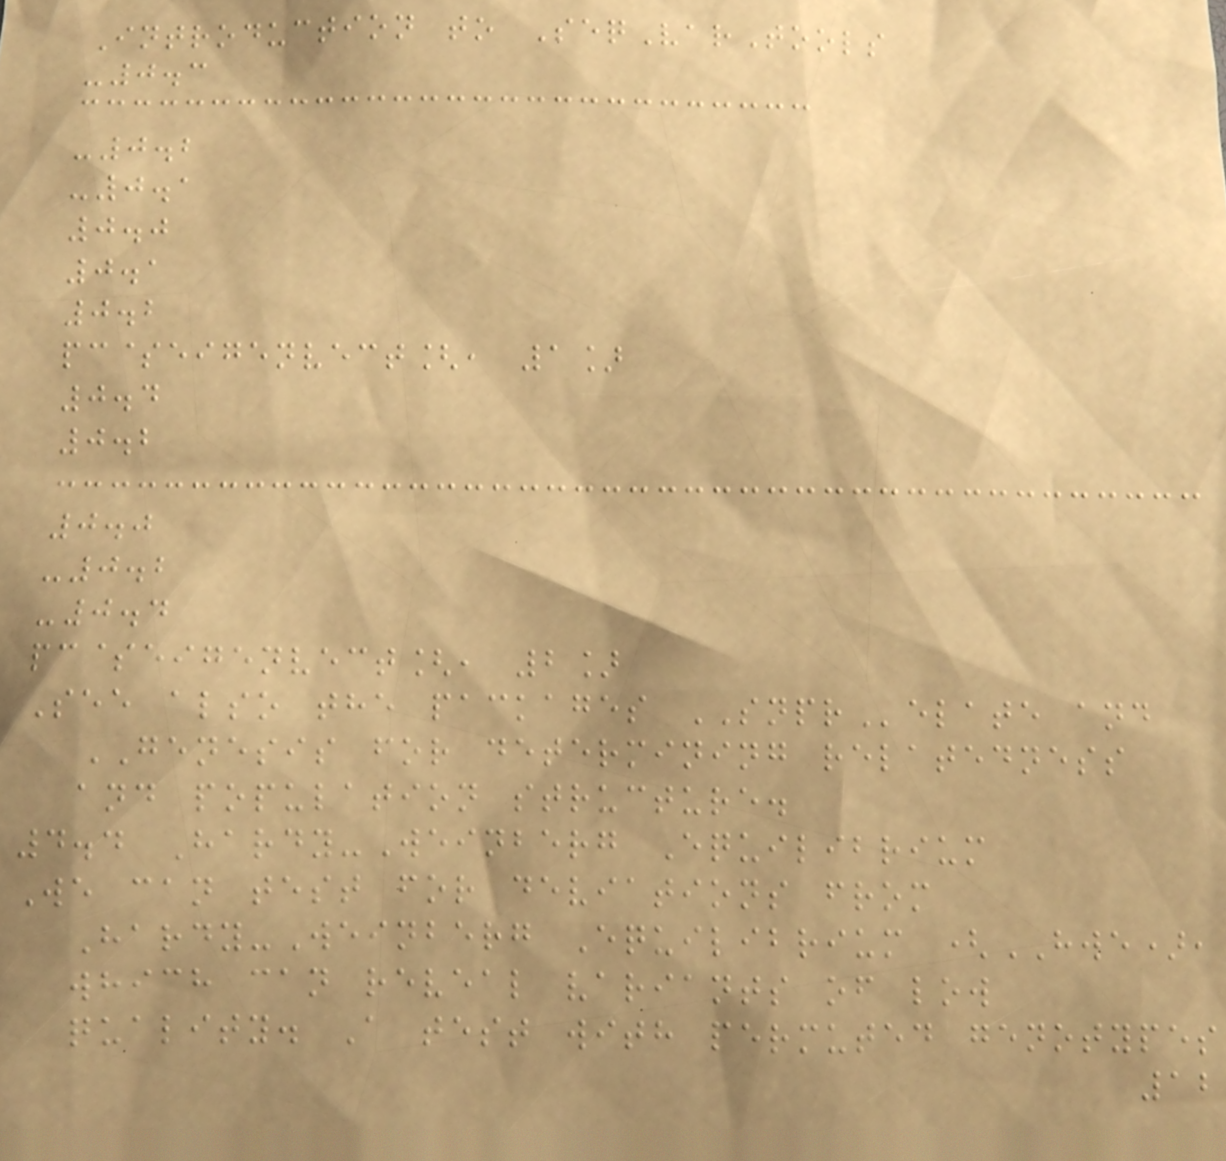Introduction to SeqVarTools
-0.3
-0.2
-0.1
0.0
0.1
0.2
pc$eigenvect[, 1]
0.4
0.2
0.0
-0.2
-0.4
pc$eigenvect[, 2]
See also the packages SNPRelate and
GENESIS for determining relatedness
and population structure.
4.4 Hardy-Weinberg Equilibrium
We can test for deviations from
Hardy-Weinberg Equilibrium (HWE),
which can reveal variants of low
quality. A test with permuted genotypes
12
